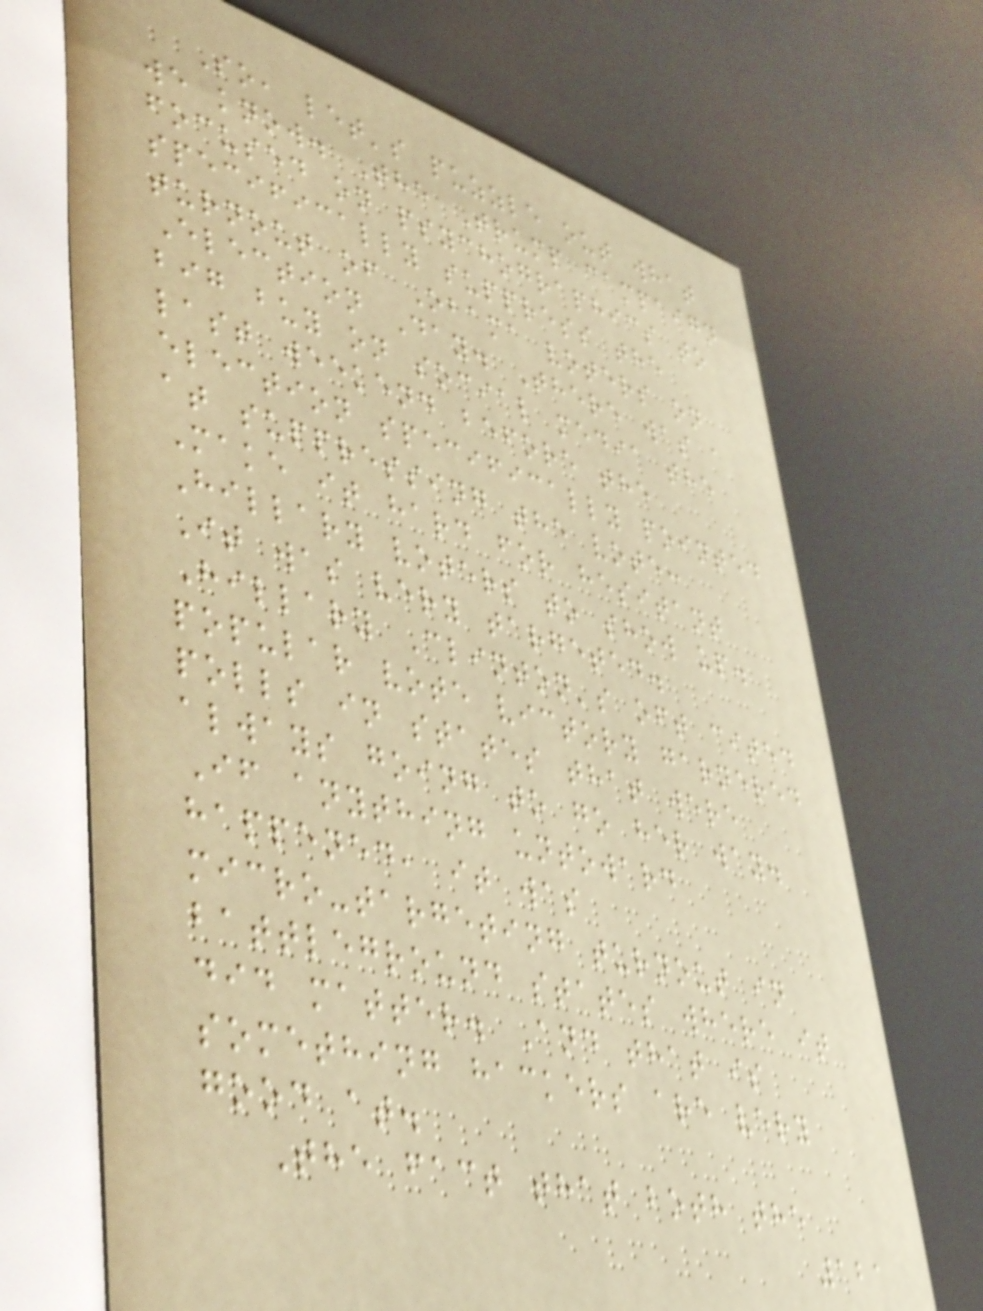So, let's puzzle out what
we know. The Trump campaign
focused on psychographics to
specifically suppress the
turnout of Obama voters on
Election Day. There was a
big buy on social media the
last weekend before the
election specifically pointed
at suppressing the vote:
Make it hard for hesitant
Hillary voters to show up.
It was very targeted.
Hillary Clinton's oft cited
popular vote victory garnered
polls in states that were
always going to go her way.
If anything untoward
happened, it was
micro-targeting turnout in
battleground states where it
did matter. And that is
something hackers are very
good at.
The fact that both the
121
